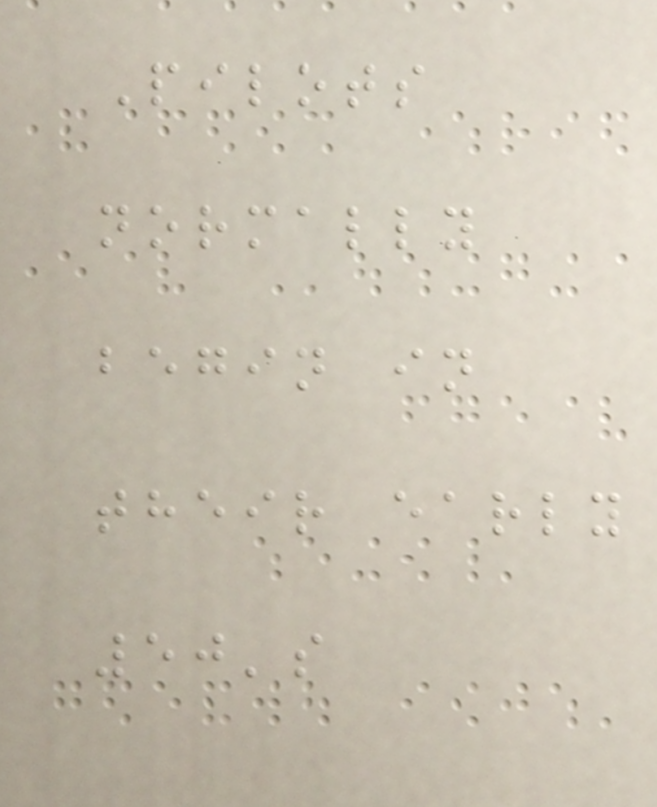Pilots
normally
begin in
their early
50's
